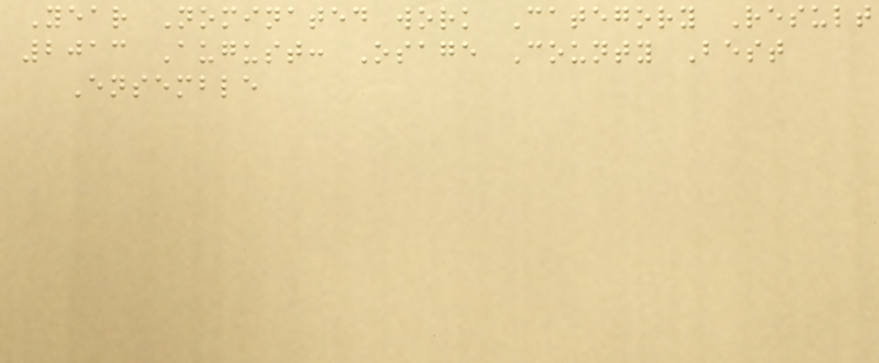Year Nominated work Category Result
2013 August: Osage County Best
Ensemble
